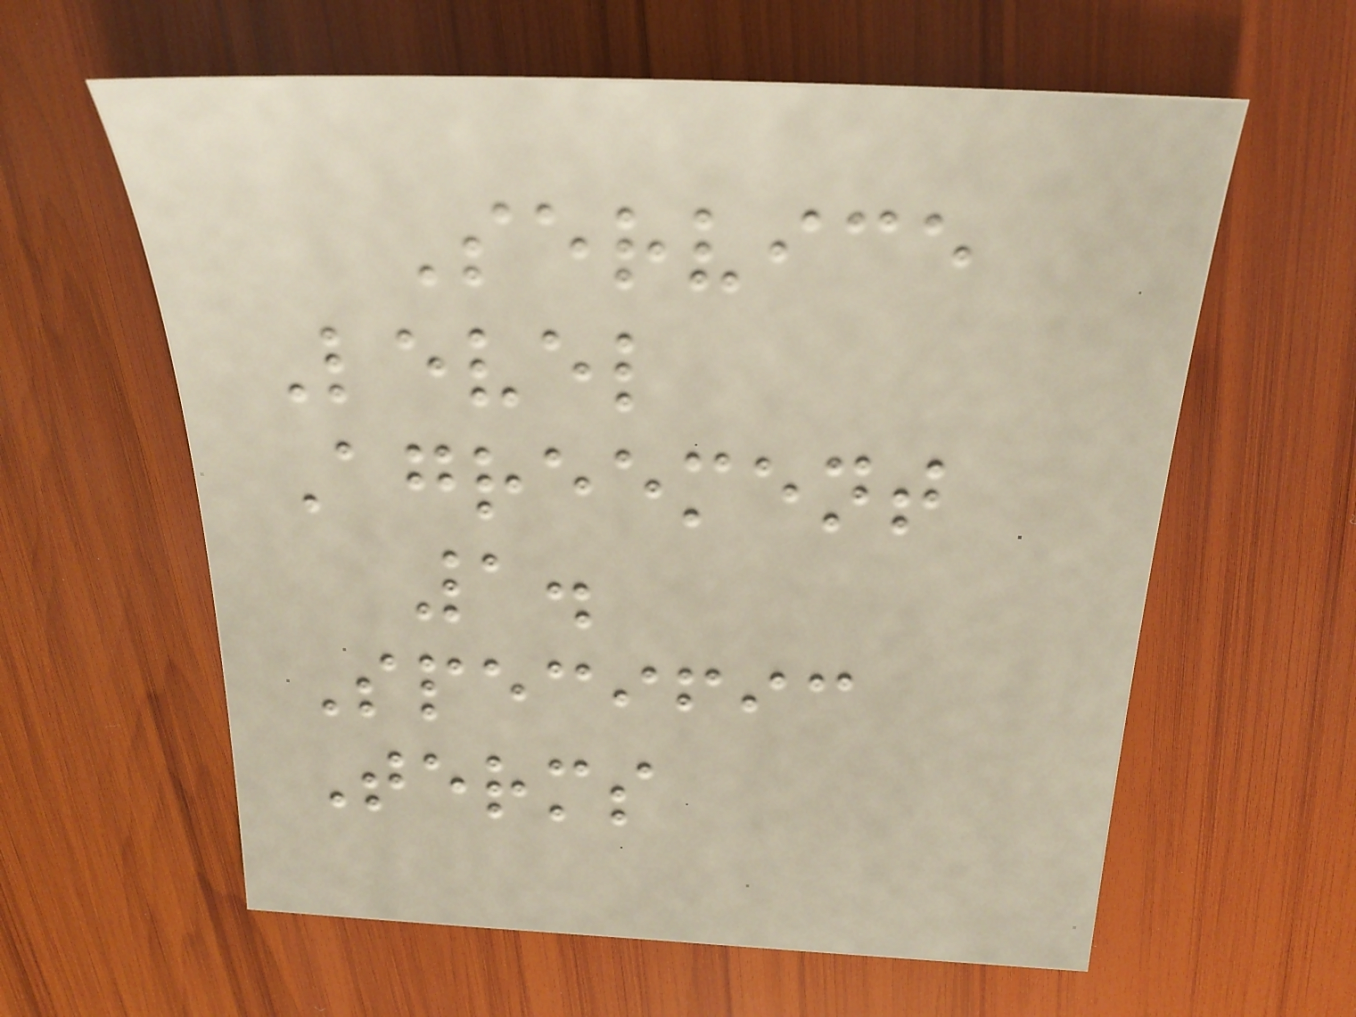Service
Level
Agreement
1.
Specific
Terms
